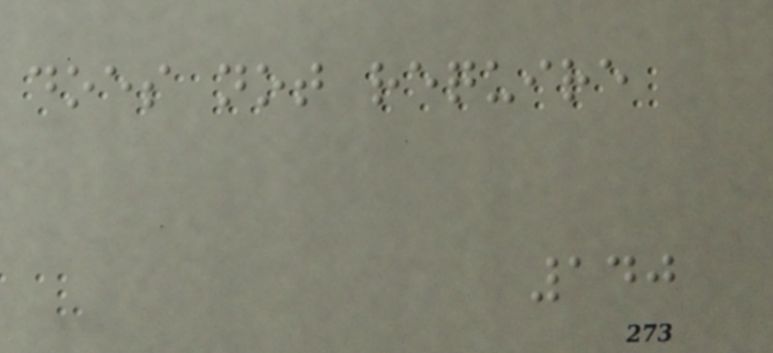does not require
140
